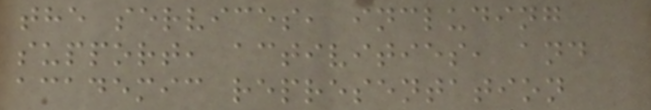the services, including
support, activities, and
academic representation
